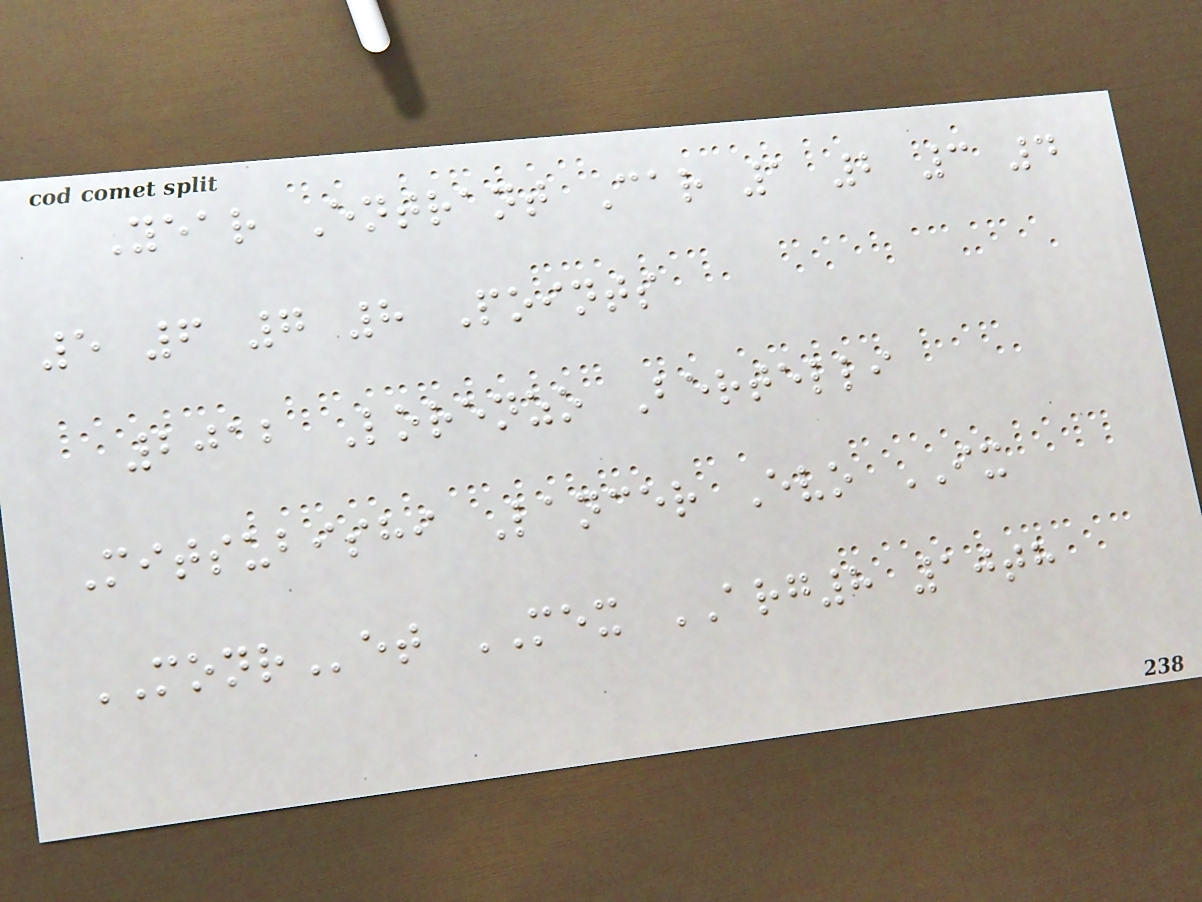Year Entrant Car 1 2 3 4
5 6 7 8 Points
2012 Lorenzo Bertelli
Mitsubishi Lancer Evo IX
MONRet MEX ARG8 10th
